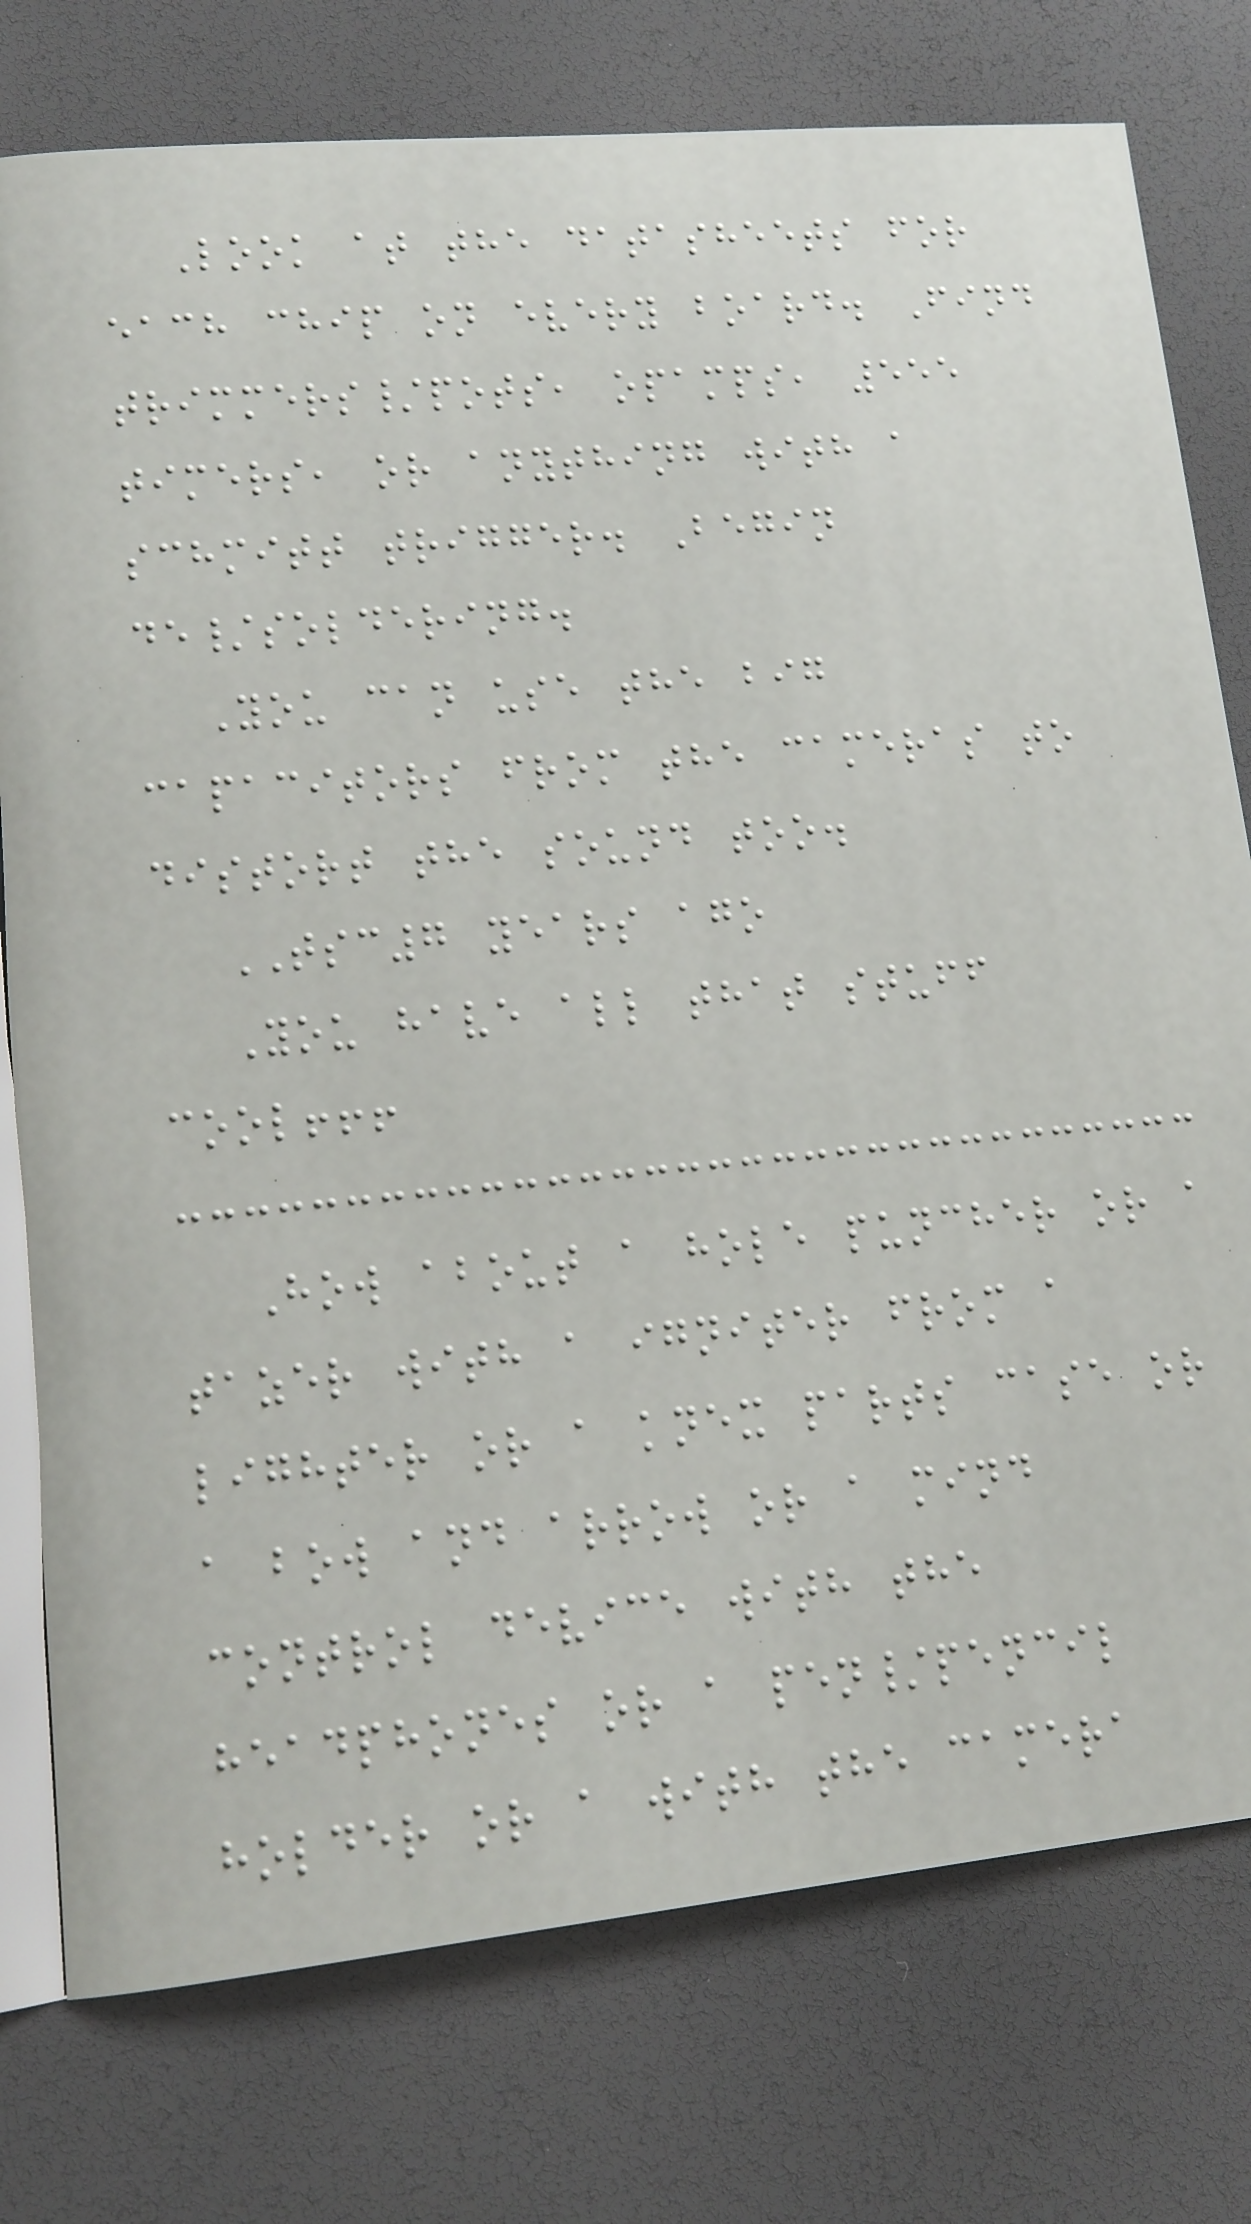Look at the datasheets for
each chip on every board. Find
trimmers/pots, opamps, 555
timers, or anything with a
schmitt trigger. Begin
de/soldering.
You can use the big
capacitors from the cameras to
distort the sound too.
TSC7 years ago
You have all that stuff
cool!!!
How about a hole puncher or a
tazer with a igniter from a
lighter or a knex parts case or
a bow and arrow or a mind
control device with the
headphones or a pen/pencil
holder or a with the camera
